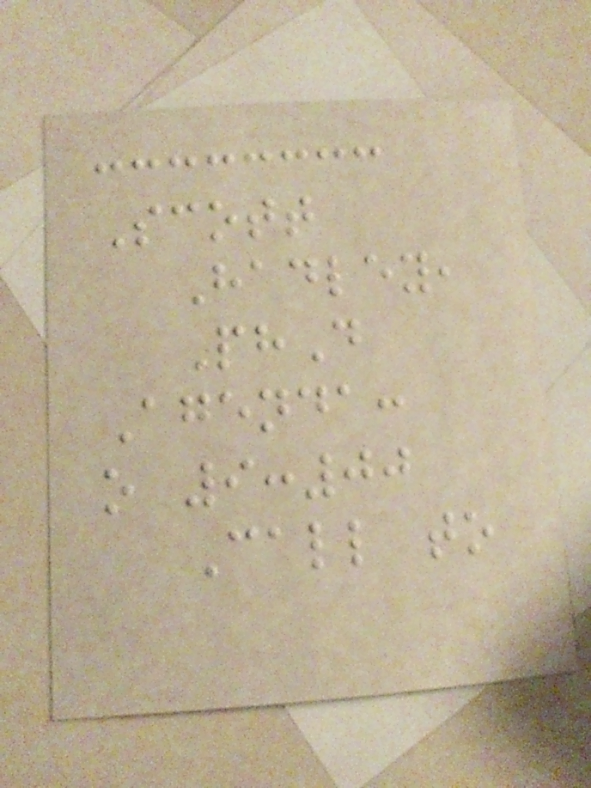Scott
Hadley,
PhD
Agenda:
o 9:00
Call to
